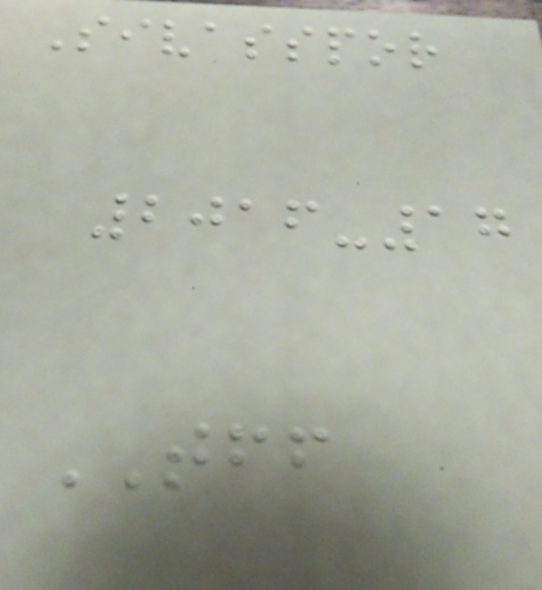Sivasspor
2016-17
TFF
